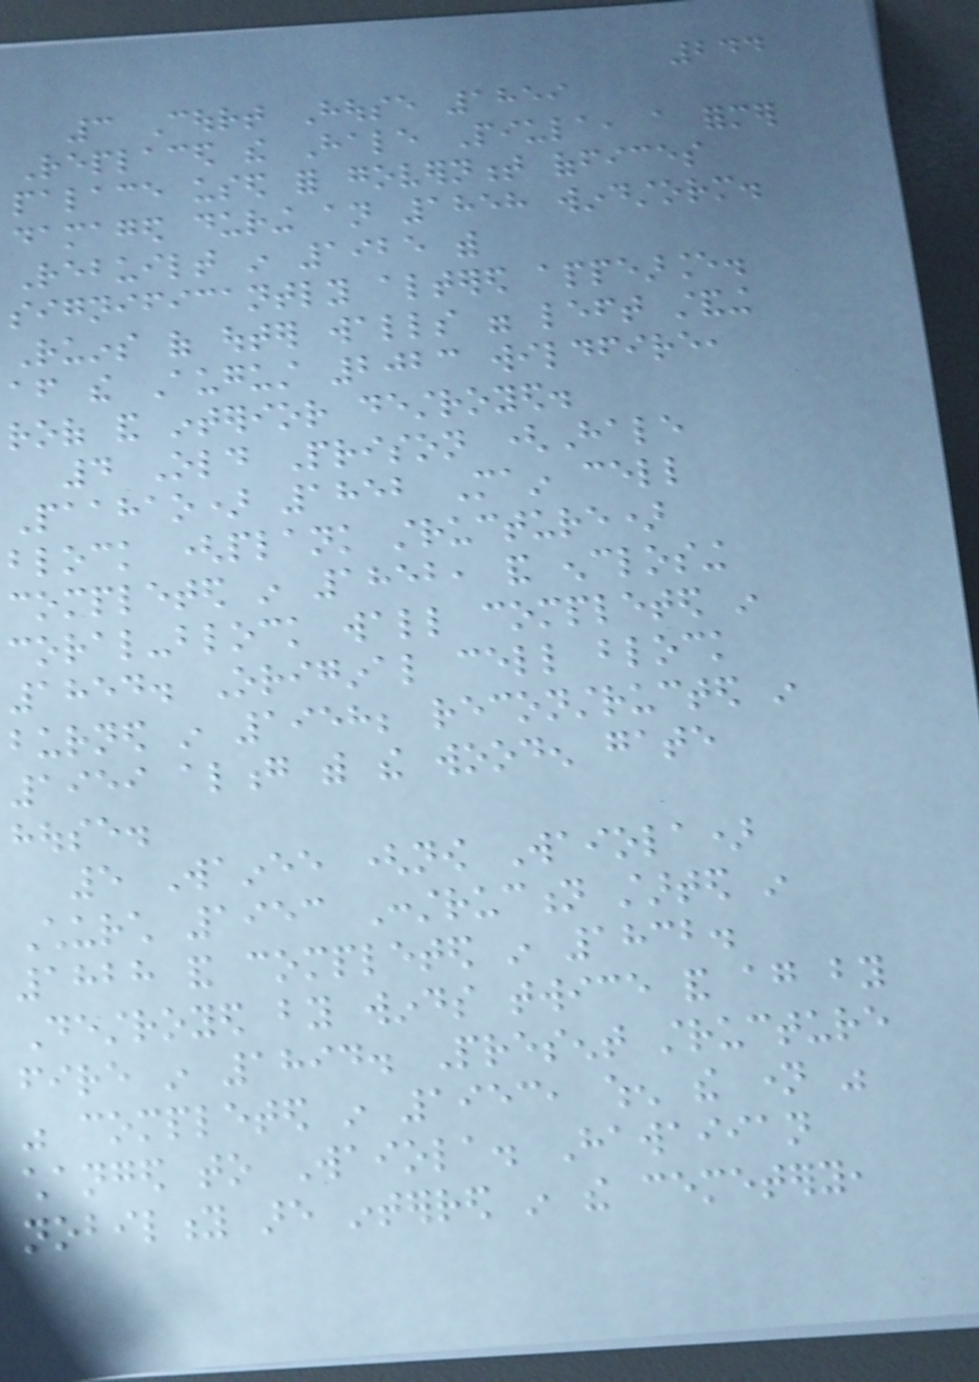244
3 Court House 1859
Replaced the Hale Piula, a former
palace used for government offices
damaged during an 1858 windstorm.
Rebuilt in 1925 with
significantly altered appearance.
Ruins of outer walls were left standing
after the August 2023 wildfire,
roof and interior destroyed.
4 Old Prison (Hale
Paahao) 1852 Main cell
block (plank structure)
completed in 1852, and enclosing
coral-block wall completed in
1854. Original cell block
burned in 1958; reconstructed in
1959 along with the wooden gate
house.
5 Wainee (now Waiola)
Church 1953 Construction started in
1828 and completed in 1832.
Destroyed by winds twice and again by
fire in 1894. Present structure
was completed in 1953, when the name was
changed to Waiola. Hawaiian
nobility are interred in the cemetery,
